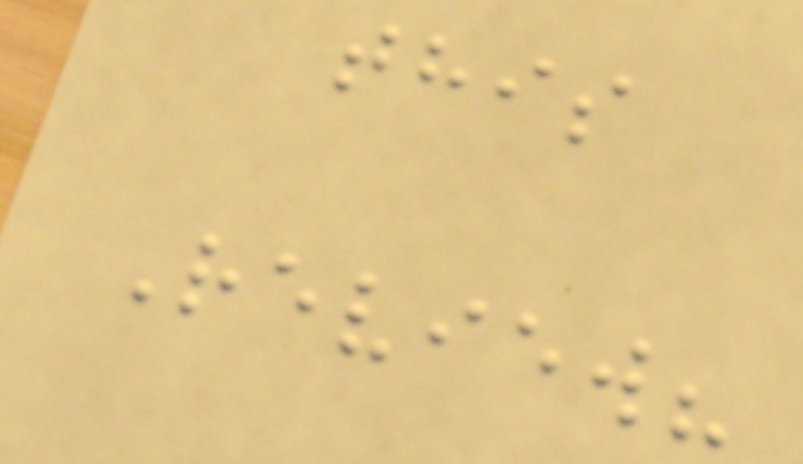this
Review?
